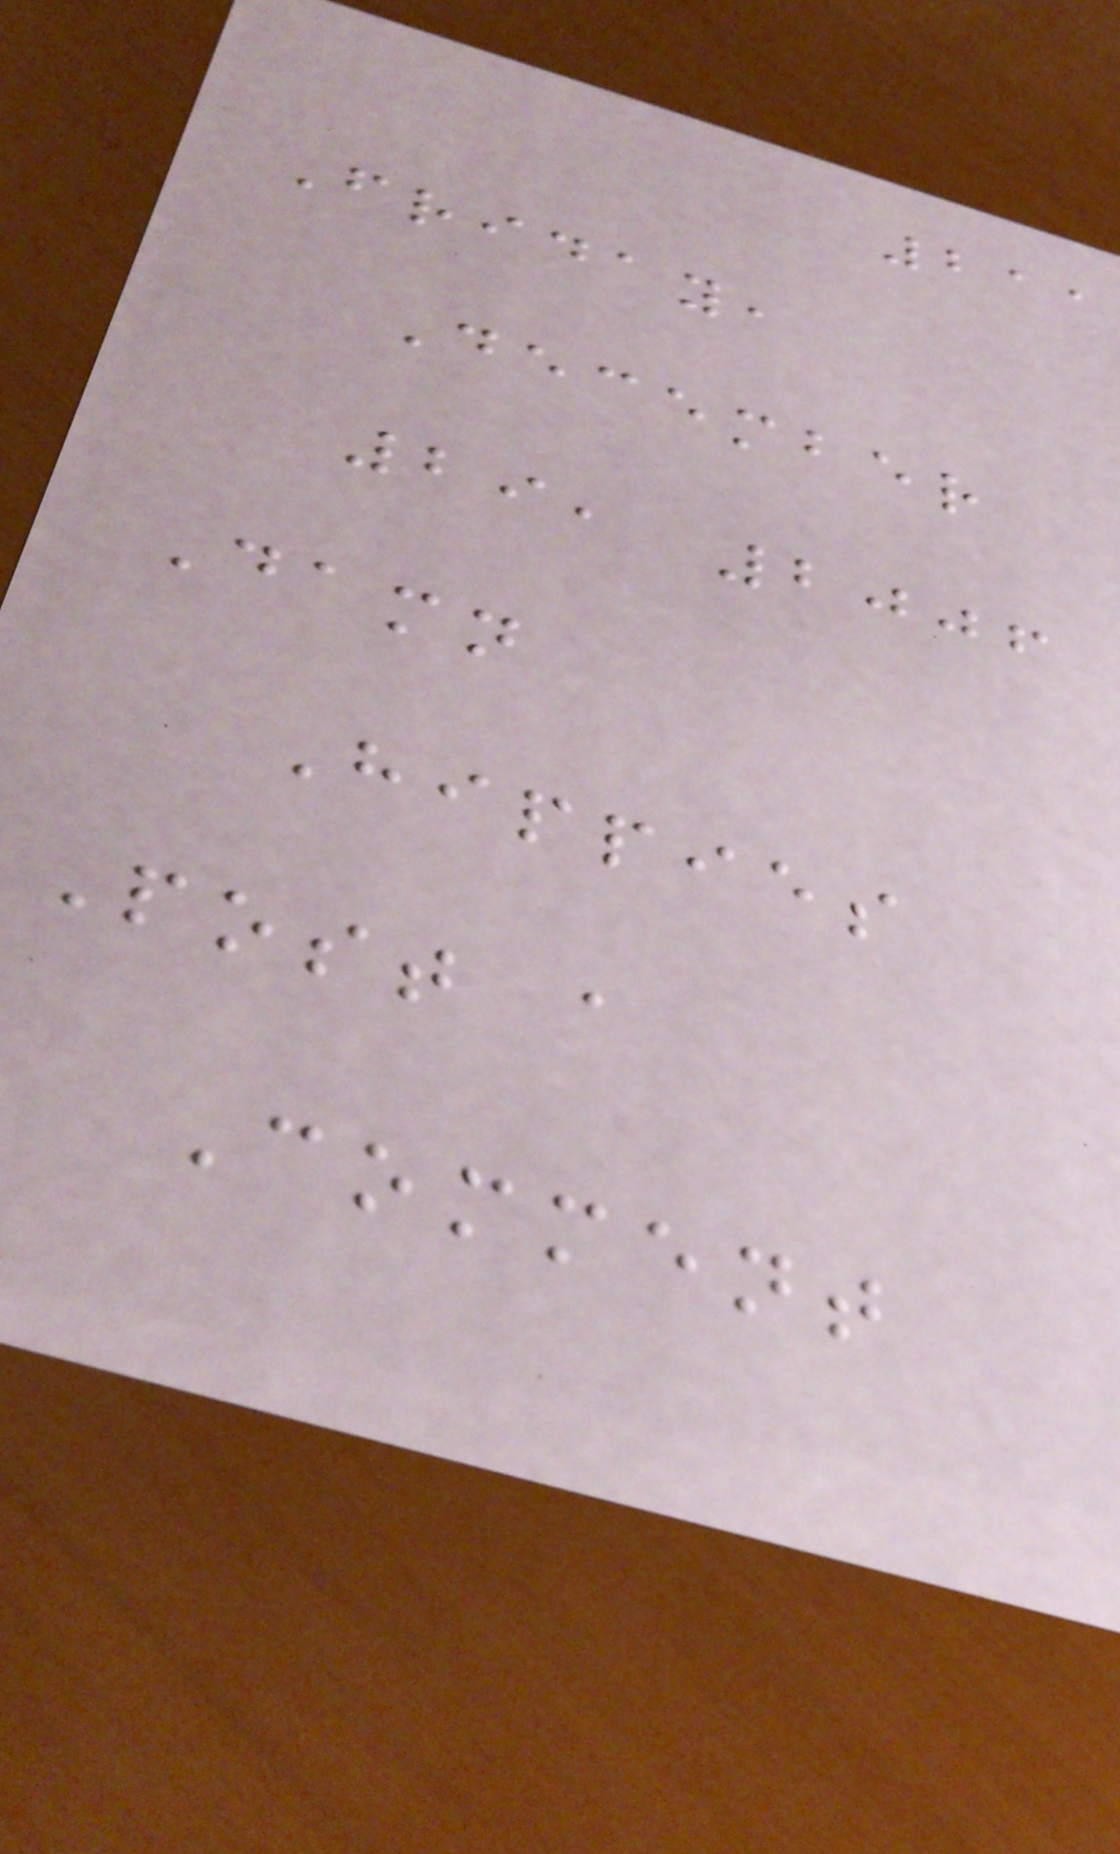211
Friday,
December
29, 2006
Damn
Hippies
Post a
Comment
